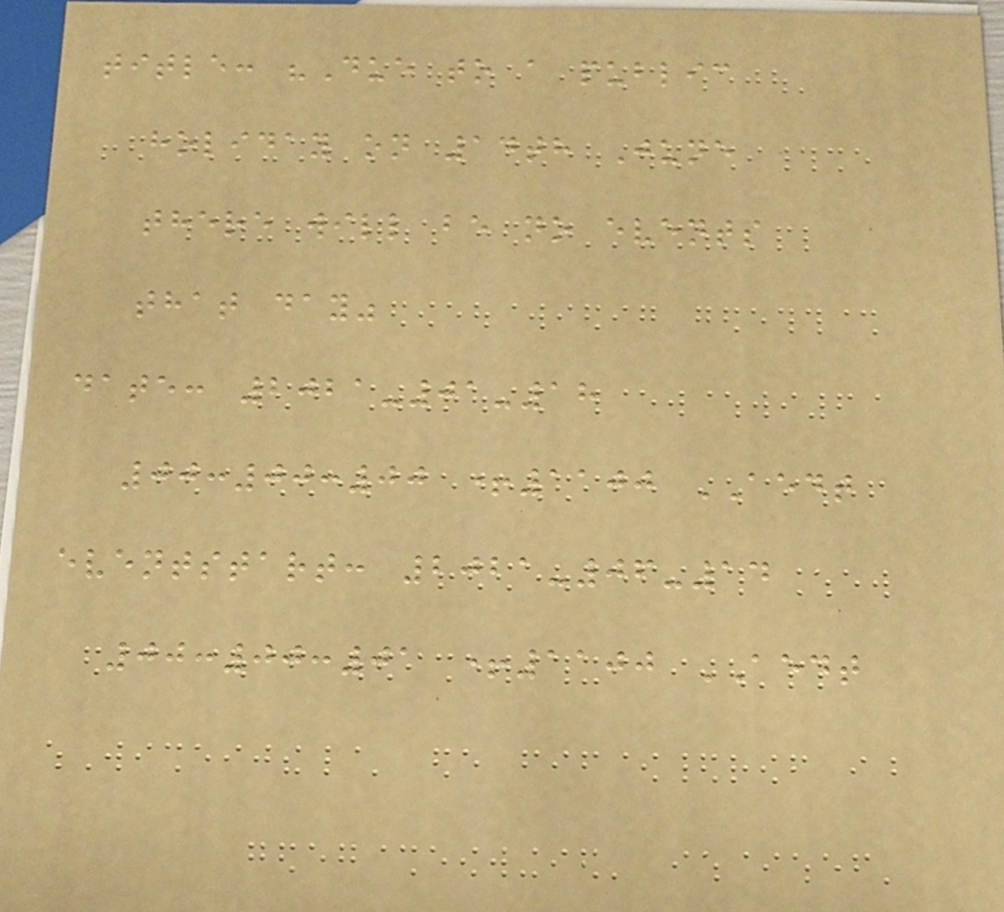title: "Due to a public
holiday on 14th June
there will be no events
that day"
date: 2021-01-18
00:00:00 +1100 AEDT
eventstart: 2021-06-14
00:00:01 +1100 AEDT
